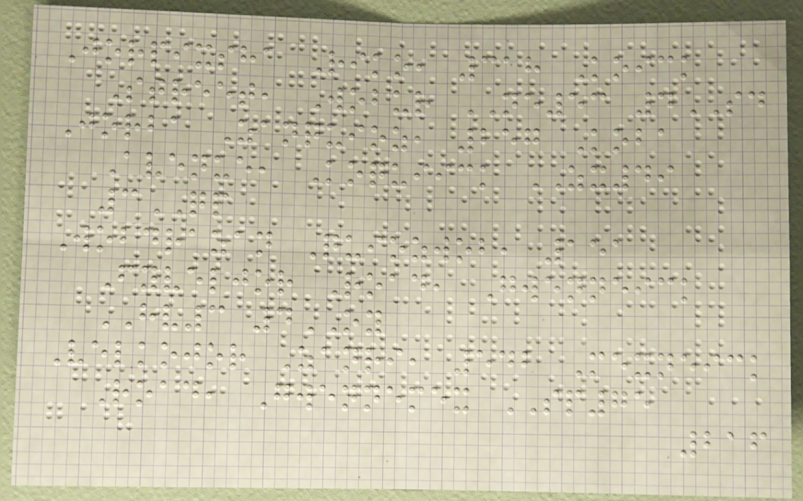Jorpixsha Riko, 318 Koick
Street, Wobur NE53 4SD
Jorba Zanquioz, 257 Koba
Avenue, Koquiick ZX49
3QP
Wobdrazan Quiozwob, 151
Fyveljor Road, Gwenneick
HV3 4OY
Velkojor Zanri, 542 Mexneick
Road, Gwennemex SP75
216
